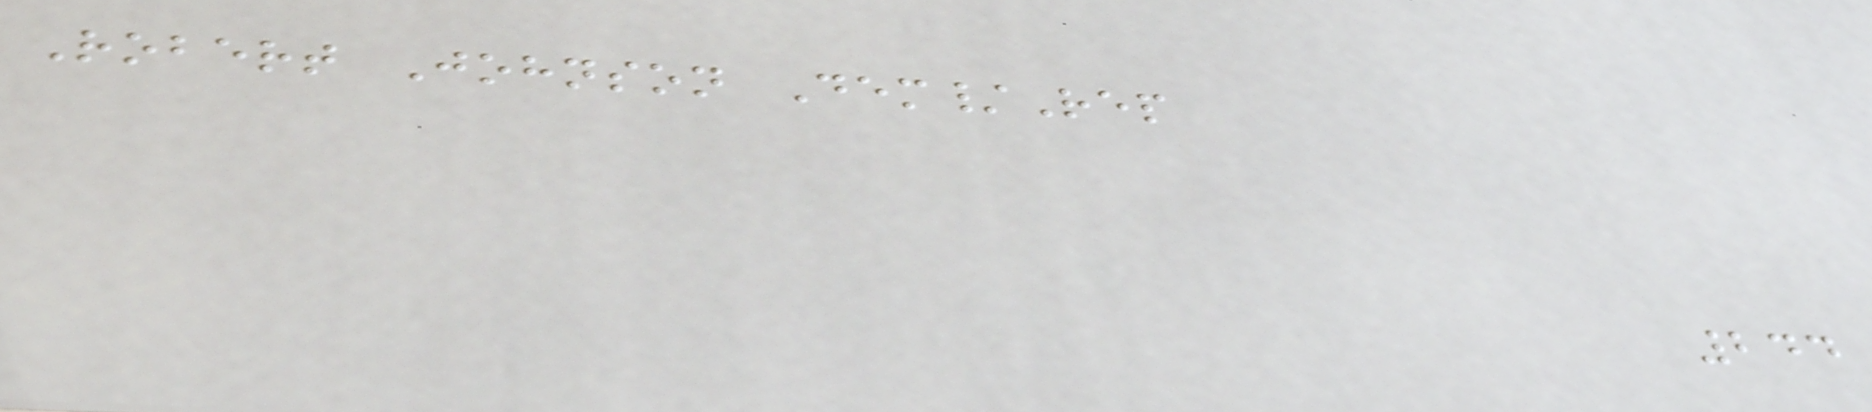Robert Johnson Dem/Rep
244
